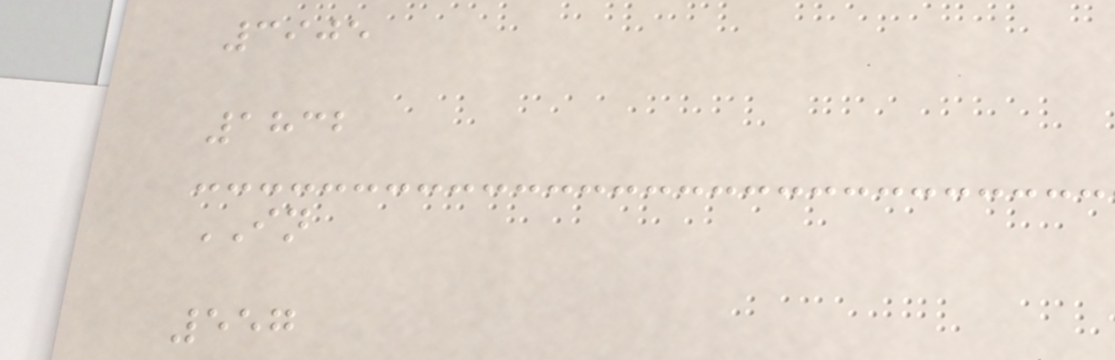3905
1832
IN
557
